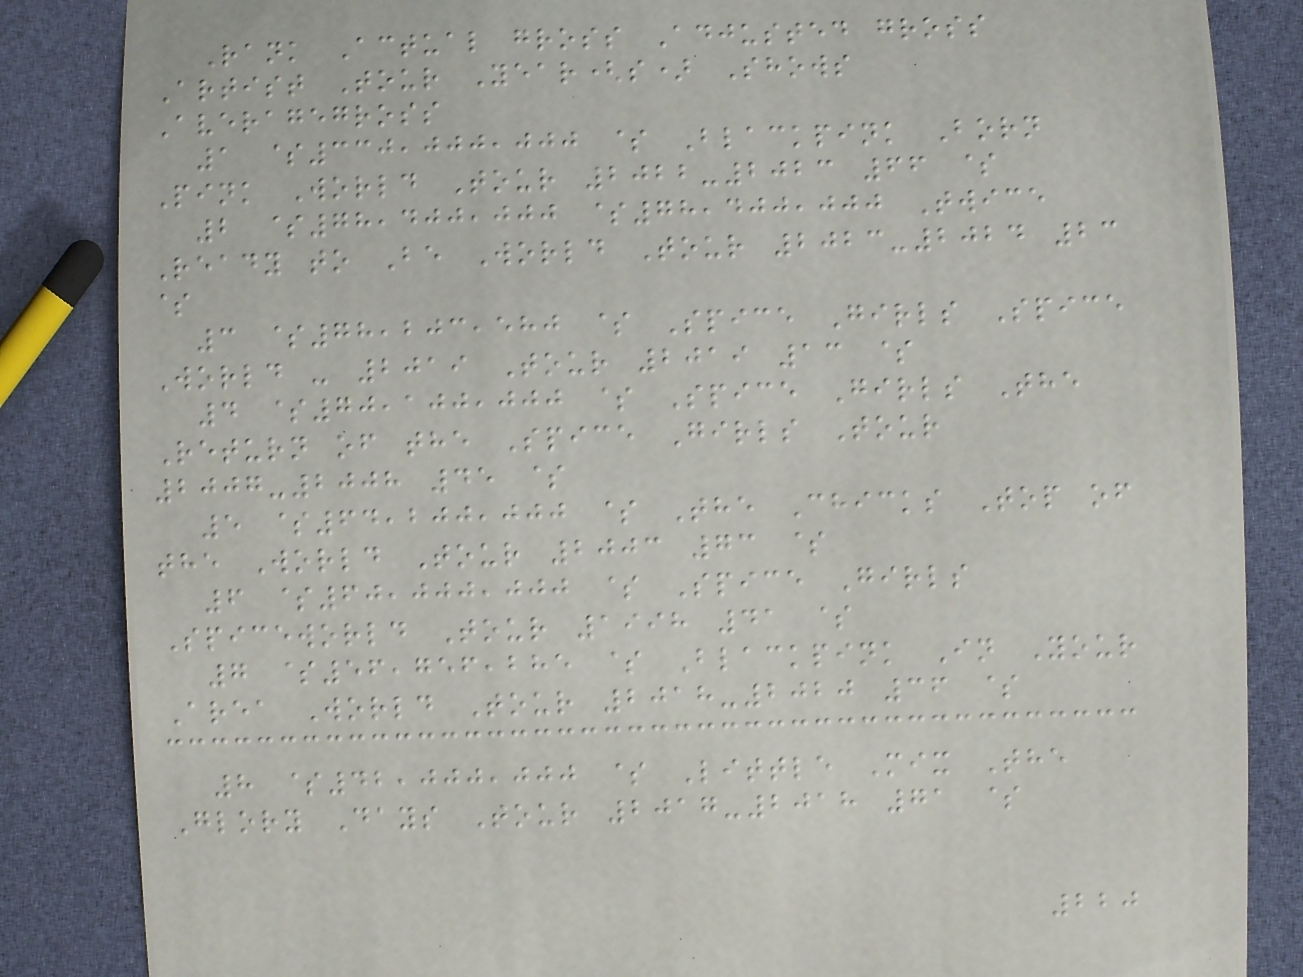Rank Actual gross Adjusted gross
Artist Tour Year(s) Shows
Averagegross
1 $330,000,000 $ Blackpink Born
Pink World Tour 2022-2023 66 $
2 $78,400,000 $78,400,000 Twice
Ready to Be World Tour 2023-2024 23
$
3 $78,203,580 $ Spice Girls Spice
World - 2019 Tour 2019 13 $
4 $70,100,000 $ Spice Girls The
Return of the Spice Girls Tour
2007-2008 45 $
5 $64,200,000 $ The Chicks Top of
the World Tour 2003 73 $
6 $60,000,000 $ Spice Girls
Spiceworld Tour 1998 41 $
7 $56,756,285 $ Blackpink In Your
Area World Tour 2018-2020 36 $
8 $42,000,000 $ Little Mix The
Glory Days Tour 2017-2018 71 $
220
